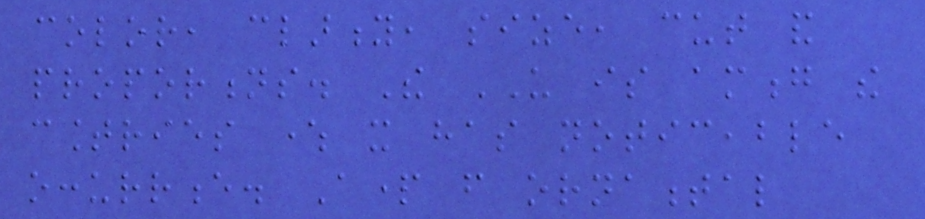color, clarity, size, cut and
proportions. The US is among the
countries where it has noticeable
occurrence. Apart from ornamental
